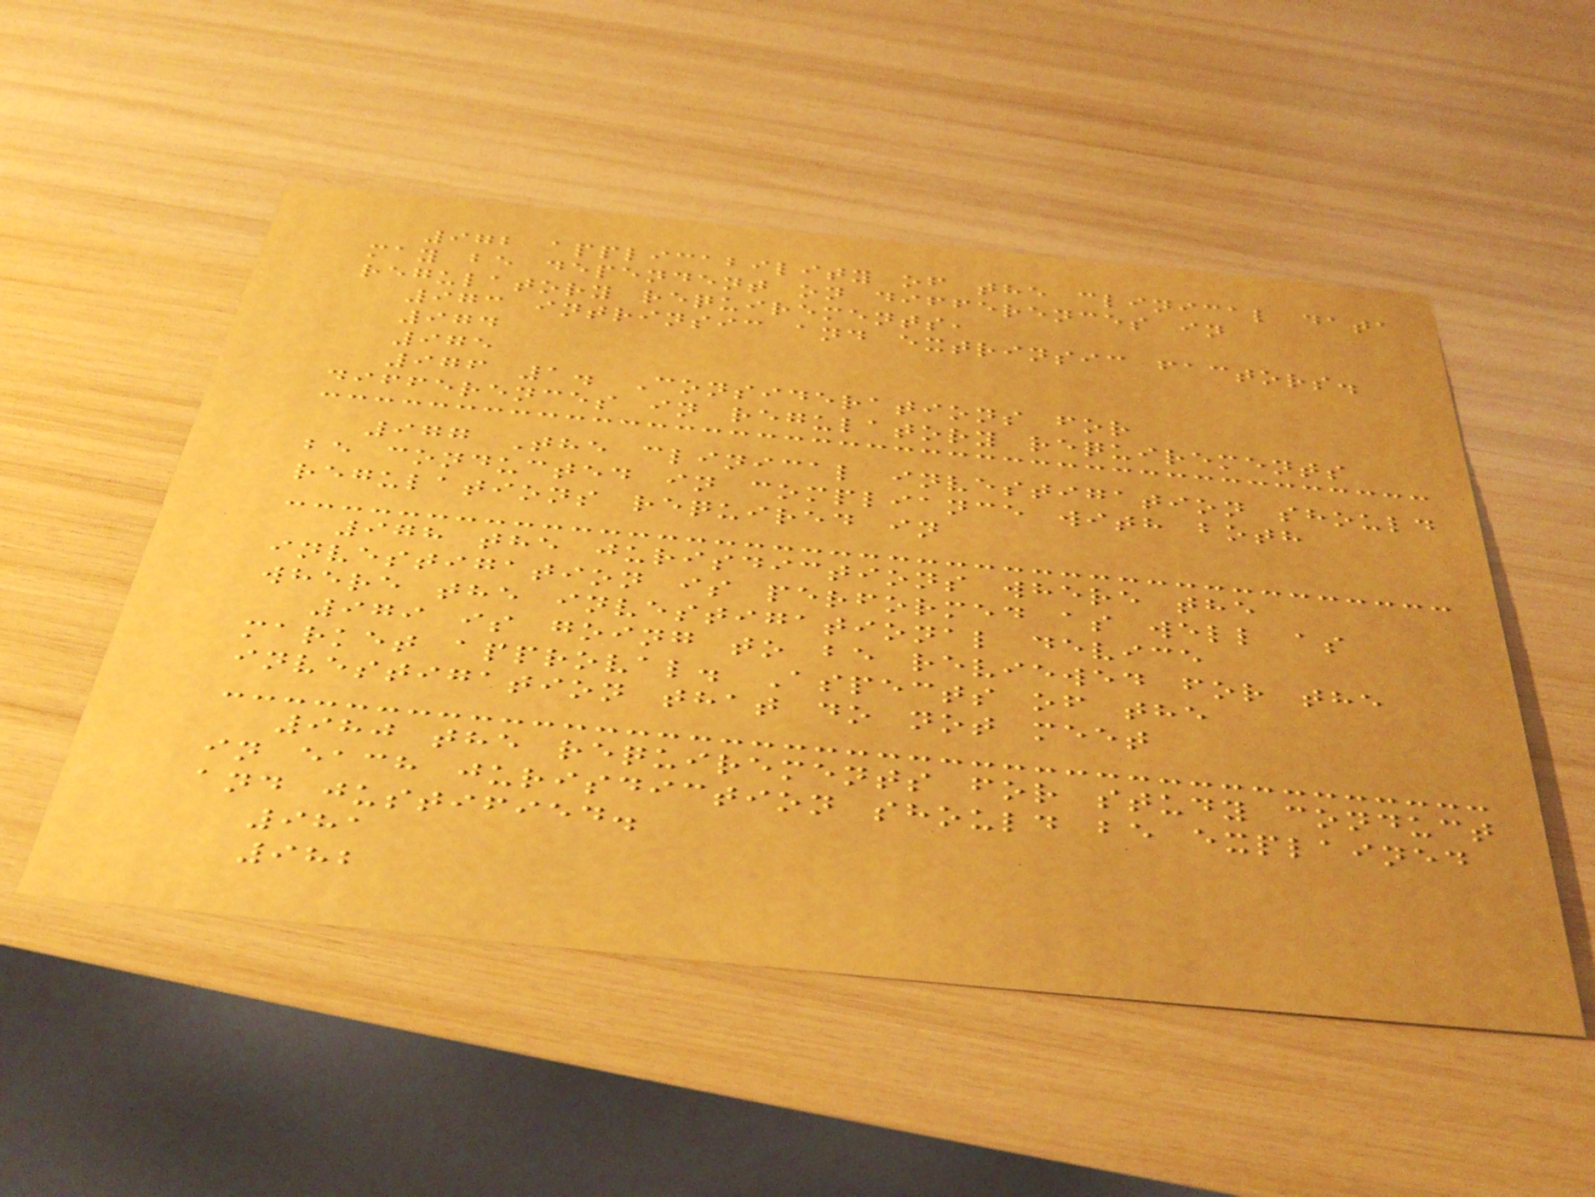972 applicability of the clinical data
may be dependent on differences in
regulatory requirements,
973 intrinsic and extrinsic factors.
974
975
976 1. Considerations for
differences in regulatory requirements
977 The clinical investigation should
be conducted in compliance with both
regulations required in
978 the jurisdictions where the
investigation is performed as well as
where the investigational device
979 is going to be reviewed for the
market approval. Aspects of the
investigation that do not meet
980 the requirements for study conduct
in each jurisdiction should be explained
and justified.
981
982
